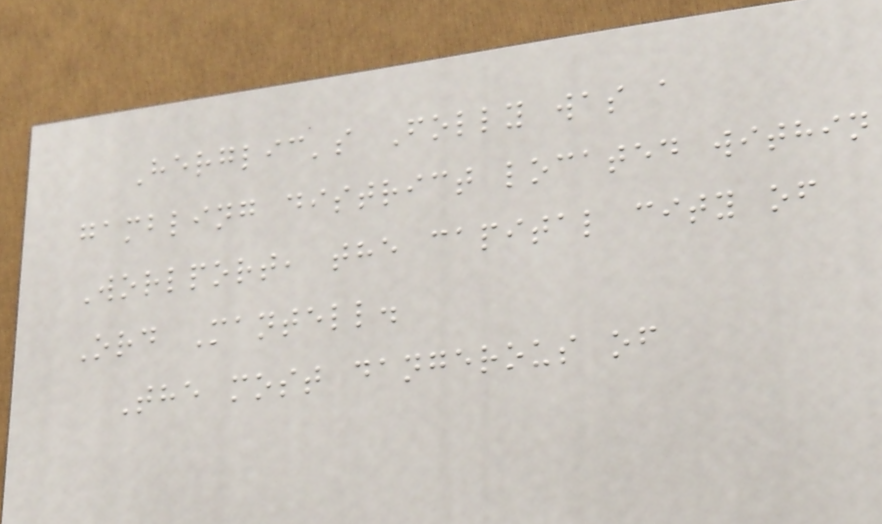Herglic's Folly was a
gambling district located within
Worlport, the capital city of
Ord Mantell.
The most dangerous of
